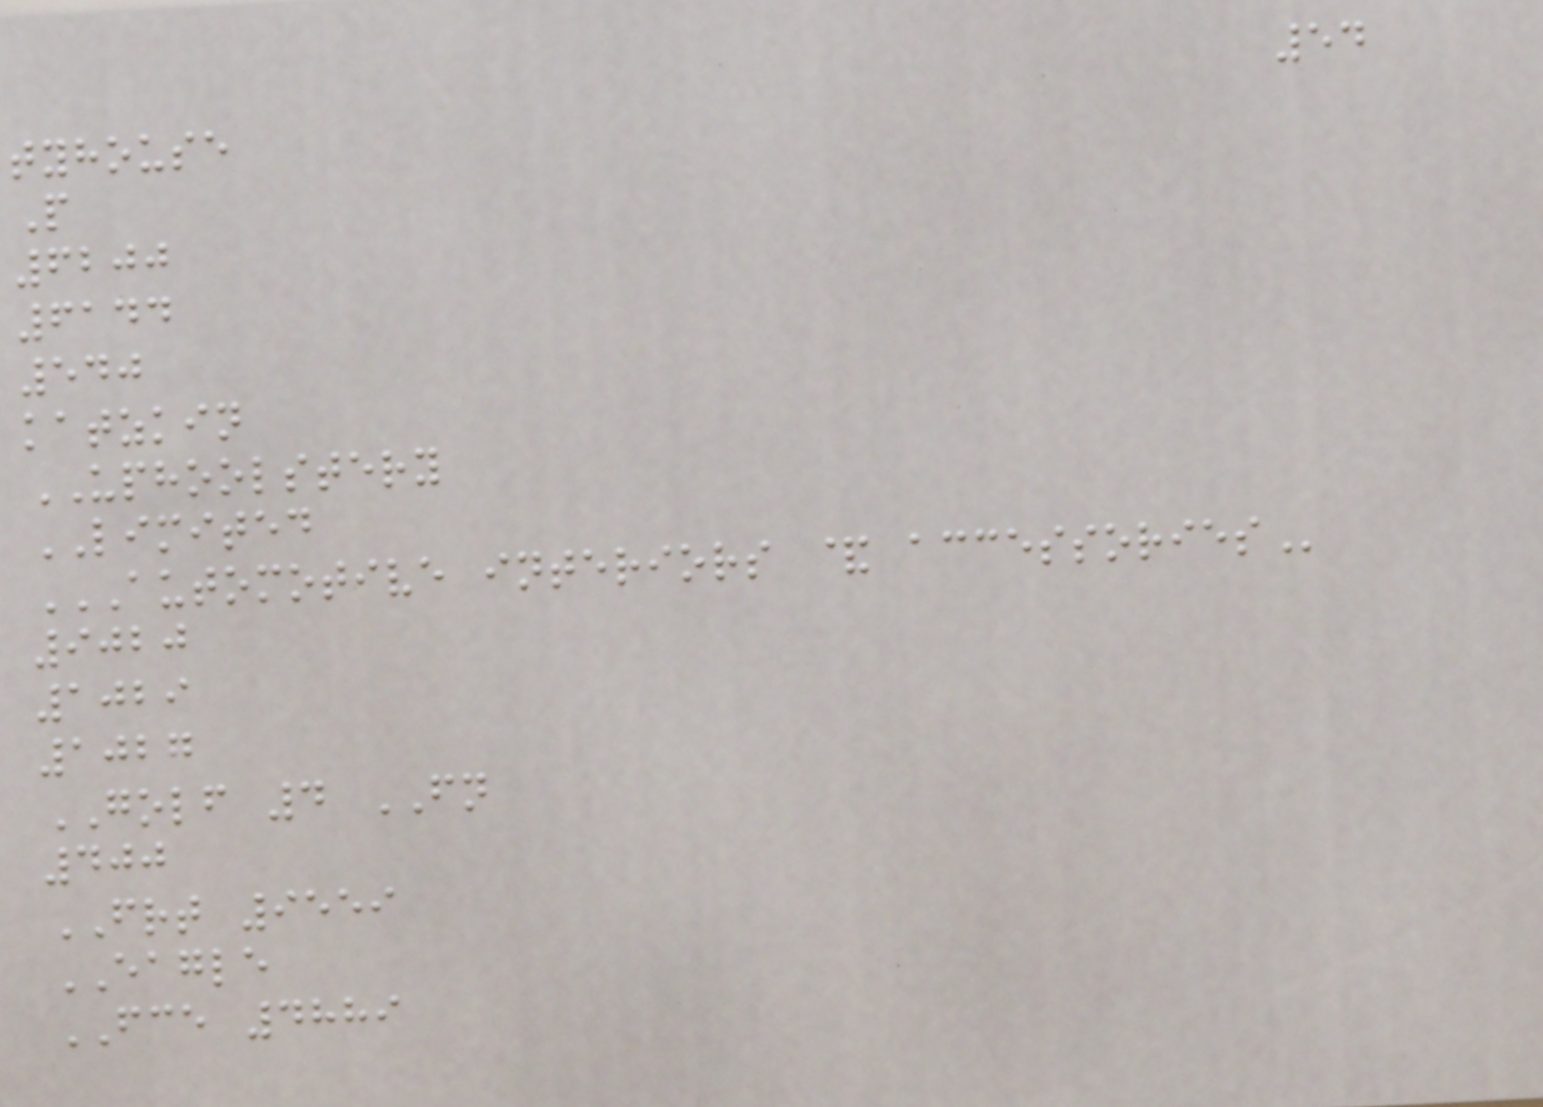54
tyhouse
P
6200
6144
540
katzkin
UPHOOLSTERY
LIMITED
AUTOMOTIVE INTERIORS & ACCESSORIES
9020
1029
1027
GOLF 4 FN
400
FRT 9559
EAGLE
FCE 4889
